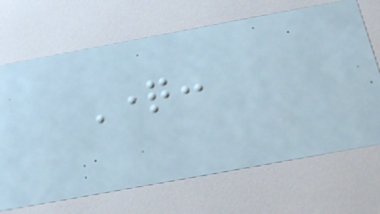Question:
